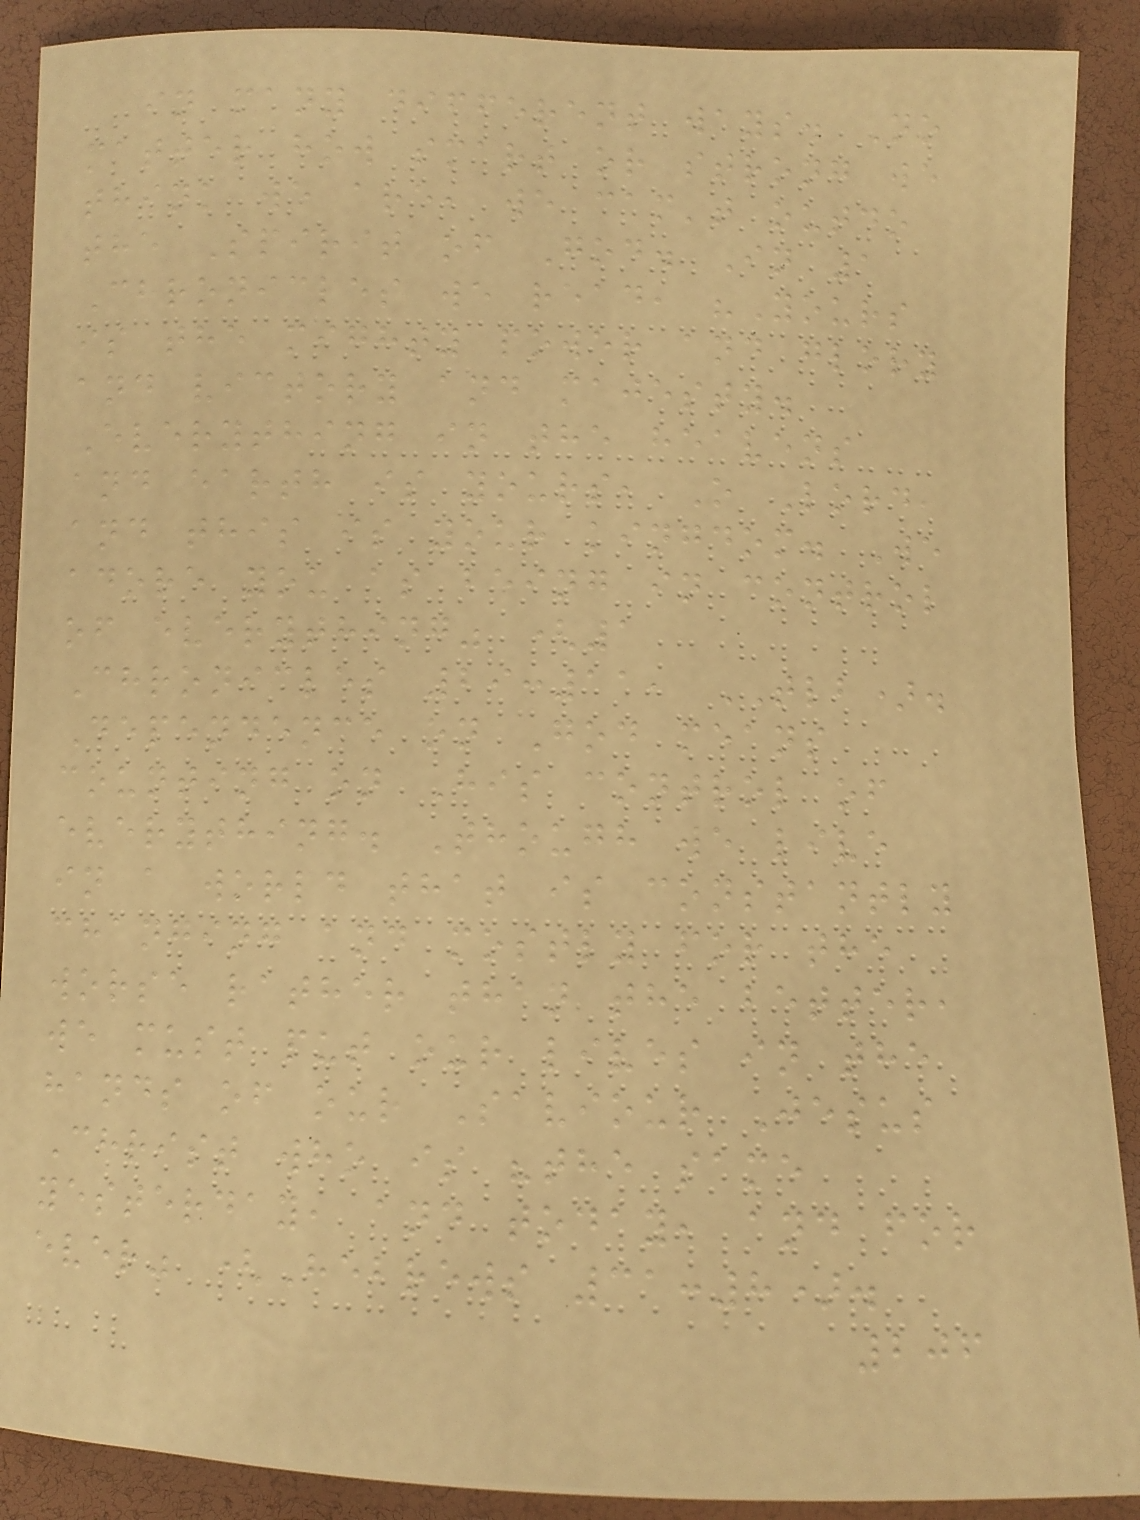in many different ways. No
matter how smart or strong we
think we are, we can't outdo
the Spirit of God. In 1
Chronicles we read, "Yours
is the mighty power and glory
and victory and majesty.
Everything in the heavens
and earth is yours, O Lord,
and this is your kingdom. We
adore you as being in control
of everything" (1
Chronicles 29:11, TLB).
Dependence on God means
counting on His control of
everything. Though we live
in a world that is constantly
changing and mostly for the
worse rather than the better,
we must put our lives in the
hands of our Saviour Jesus
Christ who is "the same
yesterday, and today, and for
ever" (Hebrews 31:8).
206
